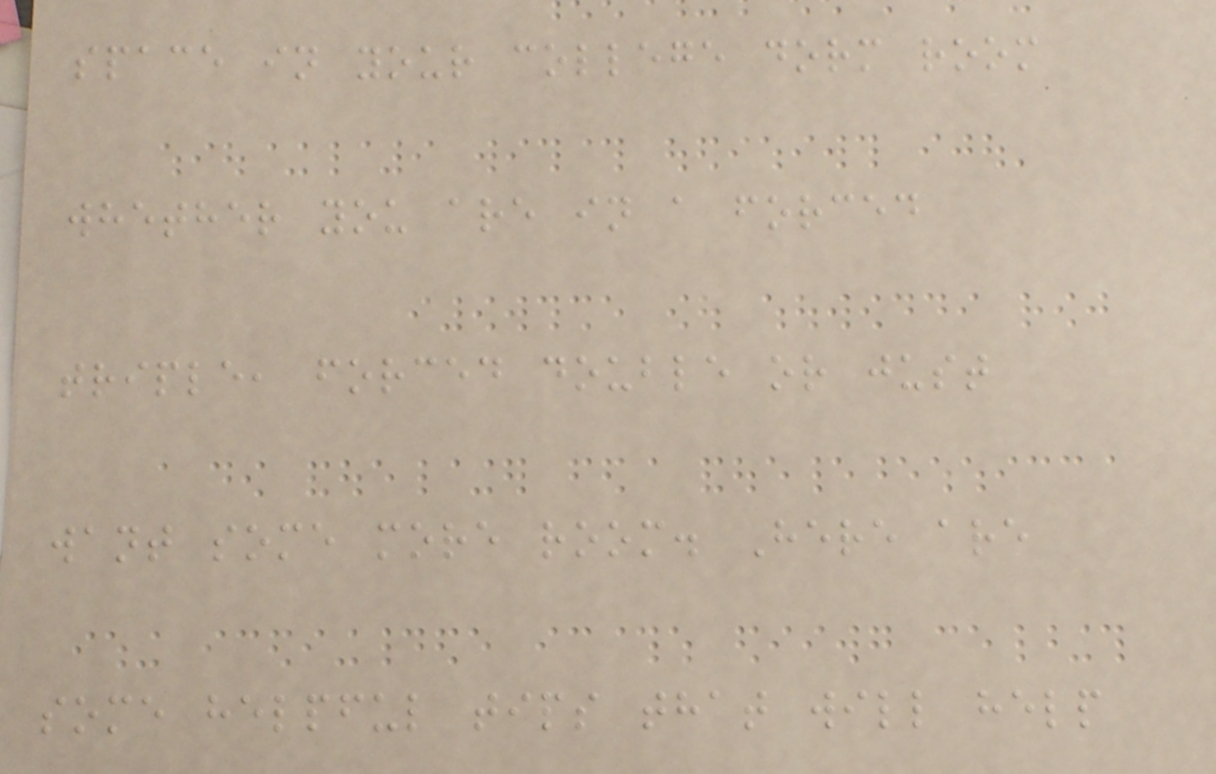space in your college dorm room
whether you are in a forced
triple, forced double or just
want some more room. Here are
some helpful tips that will help
